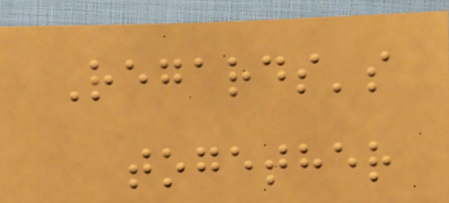Regards's
together
